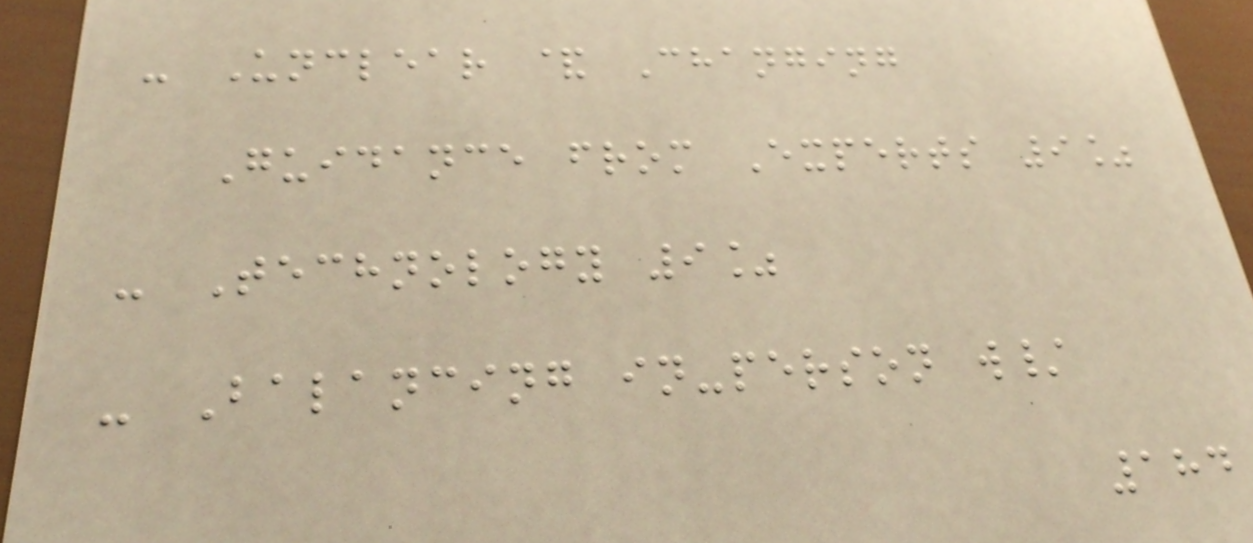- Unclear & Changing
Guidance from Experts 9%
- Technology 9%
- Balancing in-person w/
184
